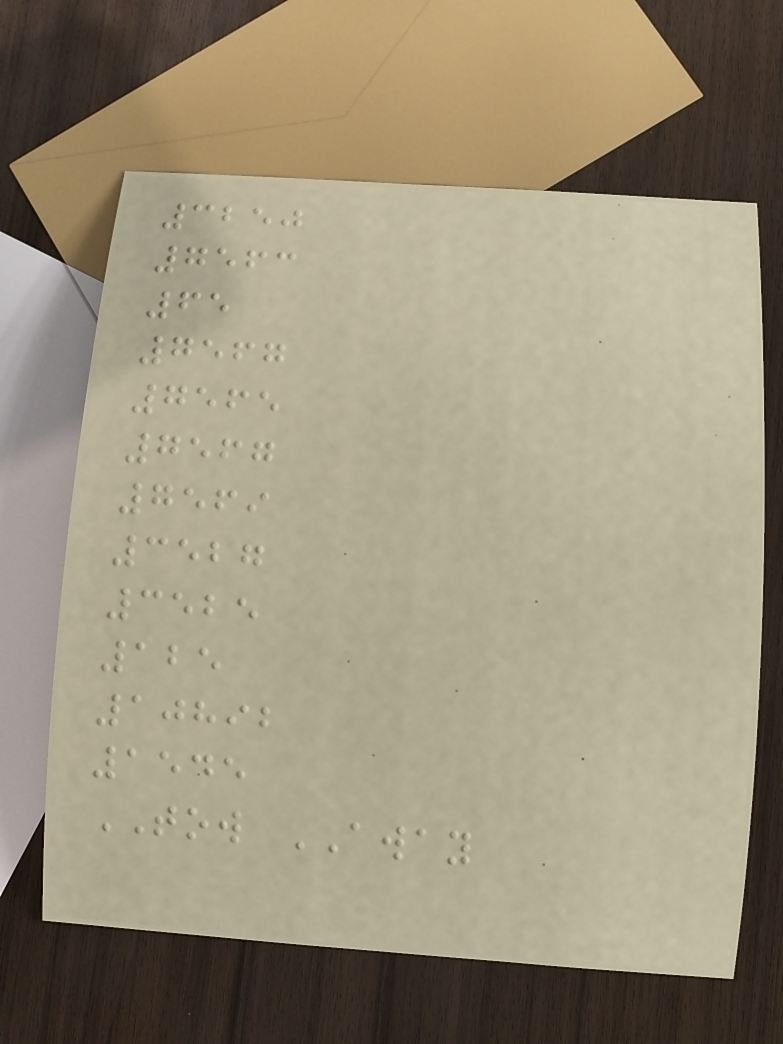3250
7563
65
7567
7565
7567
7569
3527
3525
125
10892
1545
TOW AWAY
